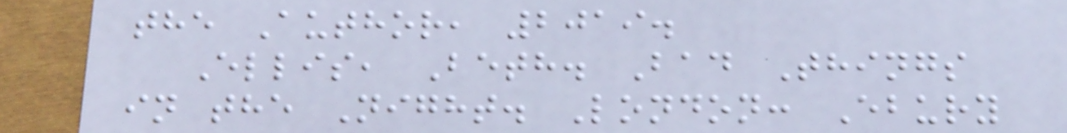the Author, 2019.
Ellis, Beth. Bad Things
in the Night. London: Ebury
